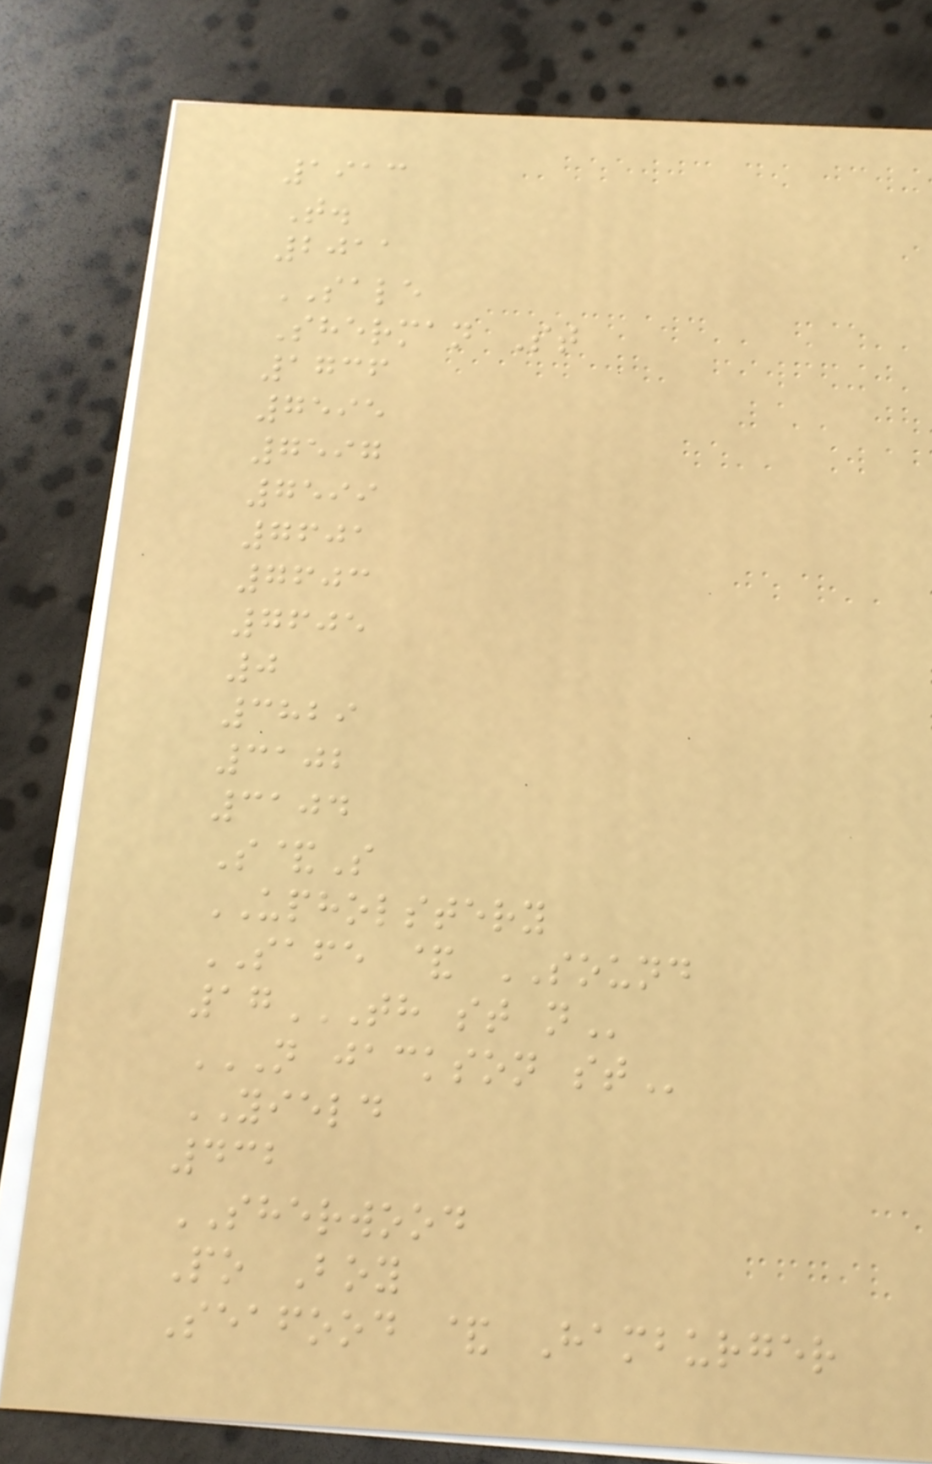1913
T.
2011
SALE
Sherman St
1736
7595
7597
7599
7601
7603
7605
0
3829
3102
3104
S&S
UPHOLSTERY
SAFE & SOUND
17TH ST N
N JACKSON ST
YIELD
432
SHERWOOD
Po Boy
Seafood & Hamburger
